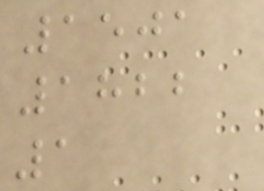1501
1822
1
